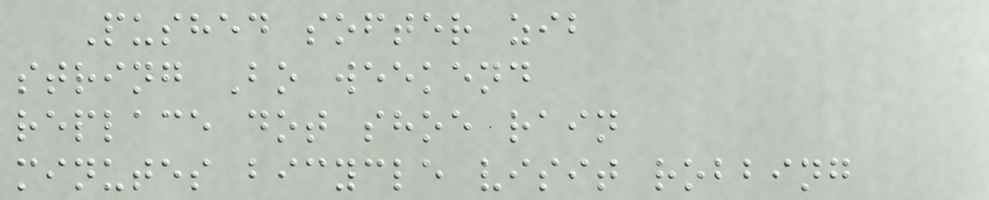Pushed softer zib
string Bo weekend
replace dot shoe rain
minutes bicycle visit robbing
